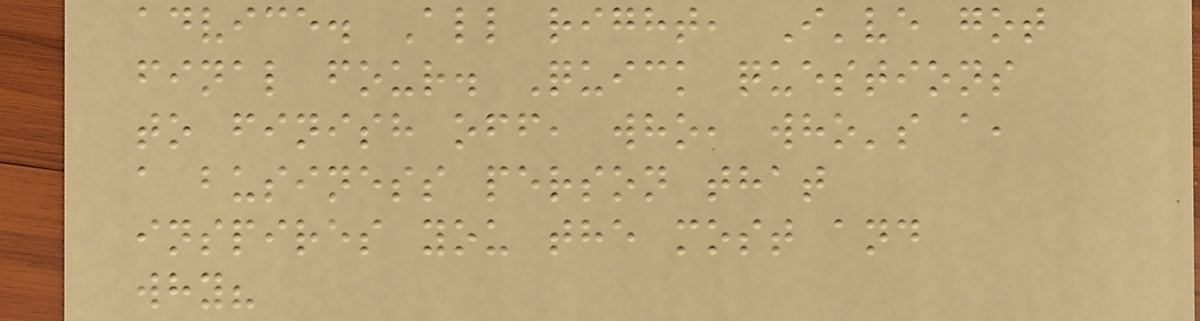advice. All right, I've got
final four. Quick questions
to finish off, who, who's a,
a business person that
inspires you the most and
why?
